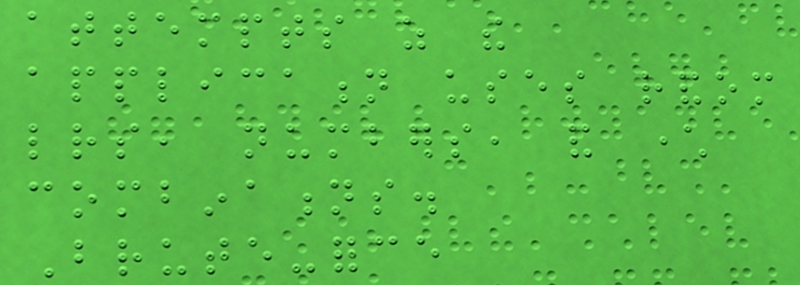attempts as the
application uses random
letters, numbers, and character
combinations.
Brute-force
